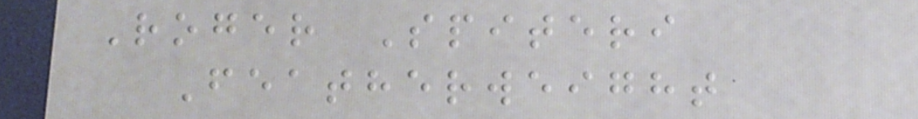Roger Spiteri
Featherweight
